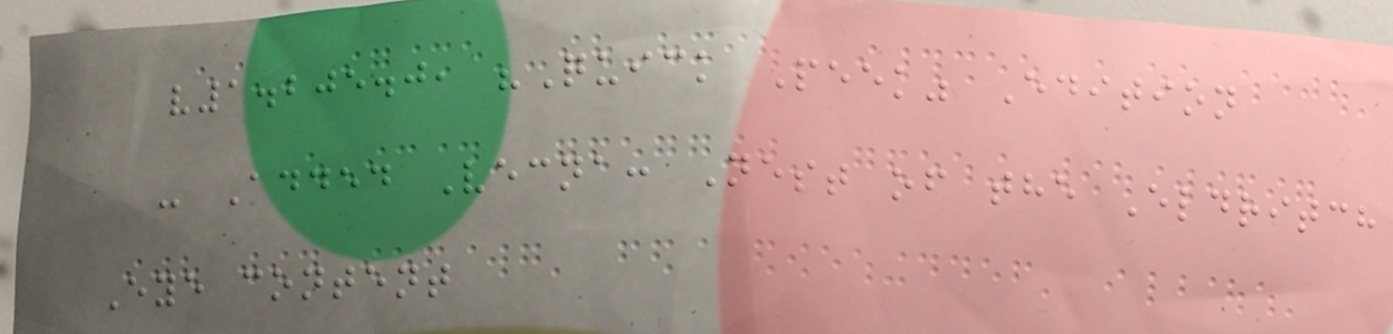v1.205.0, "Quick Peek" Edition
- Added Vecna: Nest of the Eldritch
Eye content
